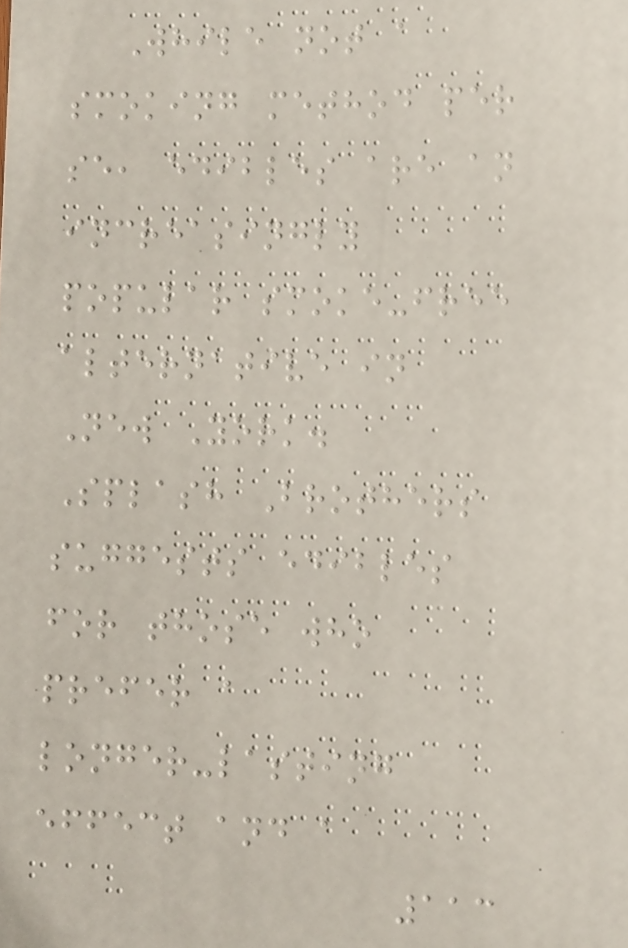While not a
smoking method per
se, edibles are an
increasingly
popular smoke-free
alternative in
New York.
Splash Brothers
suggests edibles
for those who
prefer a
longer-lasting
effect and a
113
